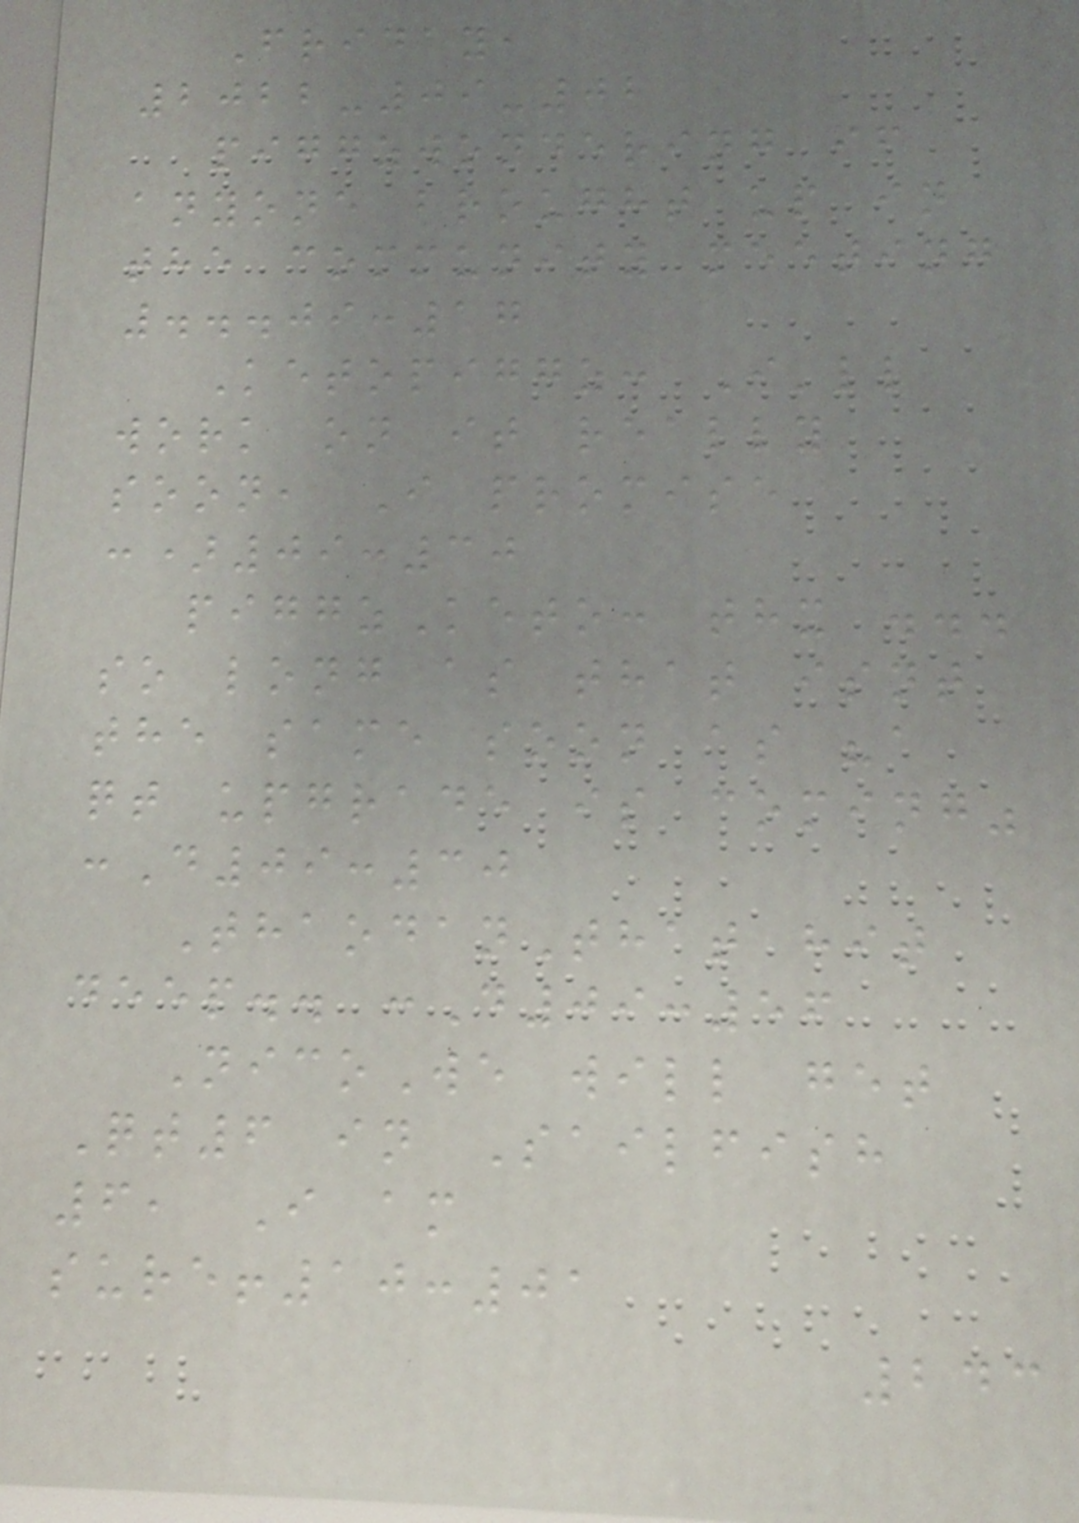Friday,
2022-09-02
piggzwondering if
anyone brought up in
the community meeting
...09:17
Ketopiggz: I'll
work on it really
soon, I promise
:)09:30
piggzKeto: thx ...
so long as that isnt
the same soon as "a
qt upgrade is coming"
:D09:30
ThaodanThat hit
deep.. :D09:56
NicoWe will get
Qt6 in Sailfish
6, I am
sure!10:01
243
